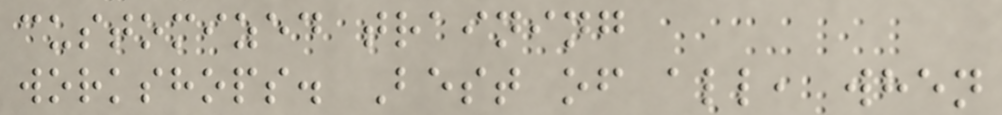customized training
workshops. Best of all, when
